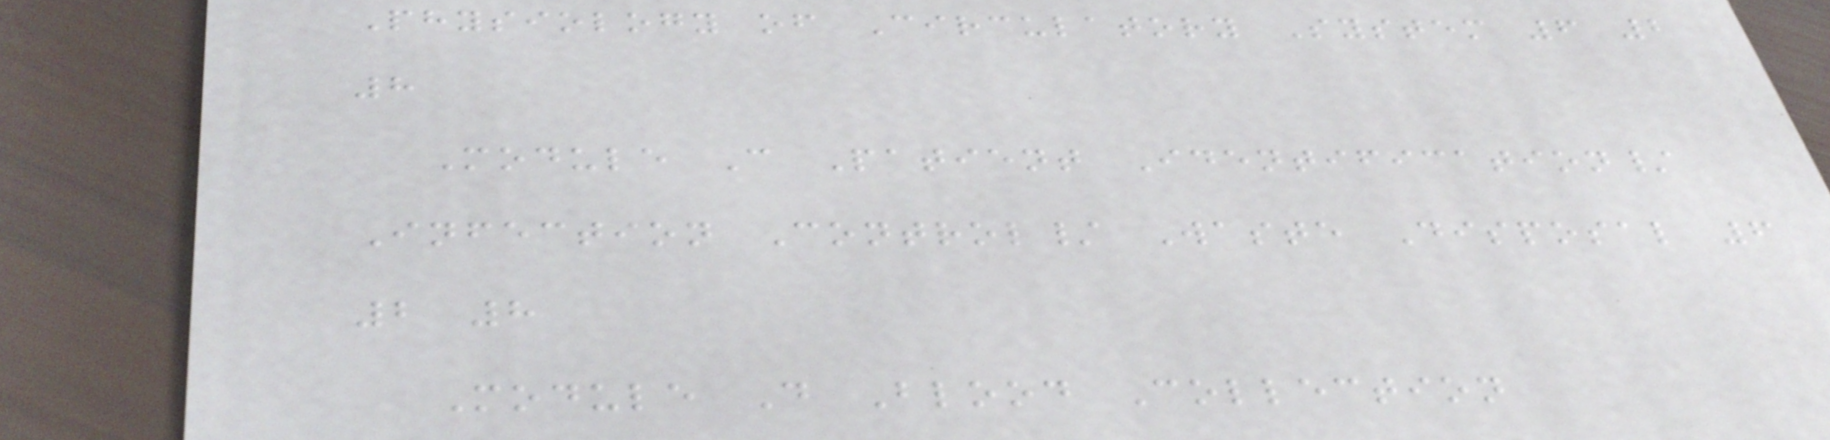Physiology of Circulatory System 6 2
8
Module C Patient Identification/
Infection Control/ Waste Disposal 6
2 8
Module D Blood Collection
